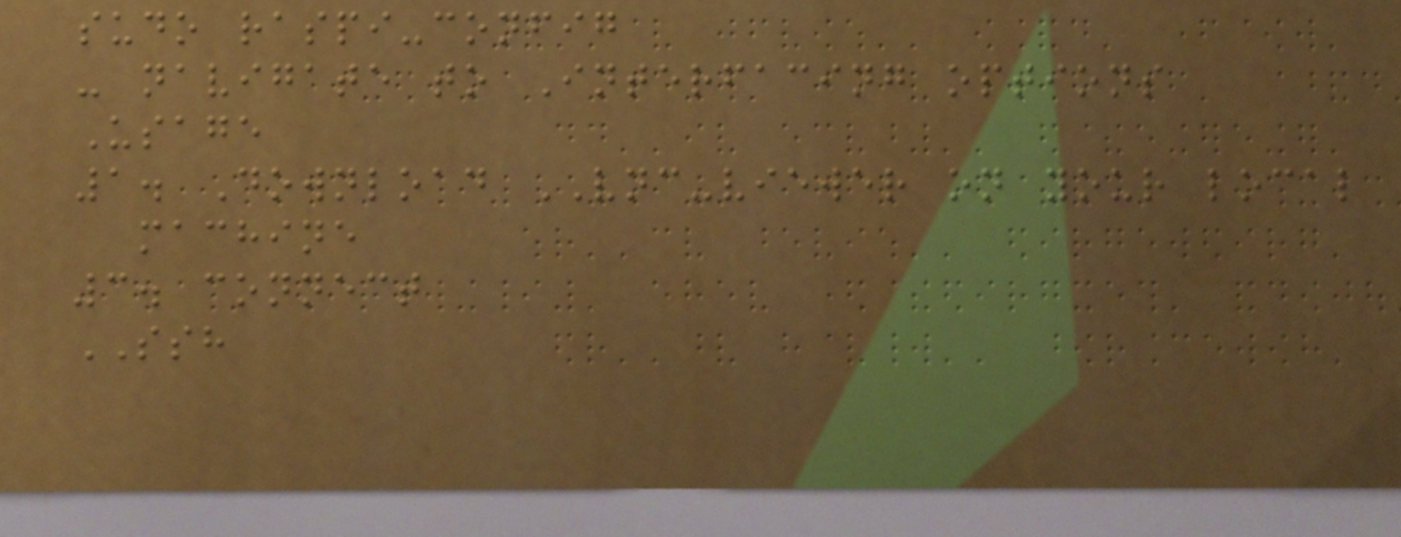sudo raspi-config
- navigate to Interfacing options
Usage
1. Download VNC-viewer on your local
machine
3. connect
SSH
